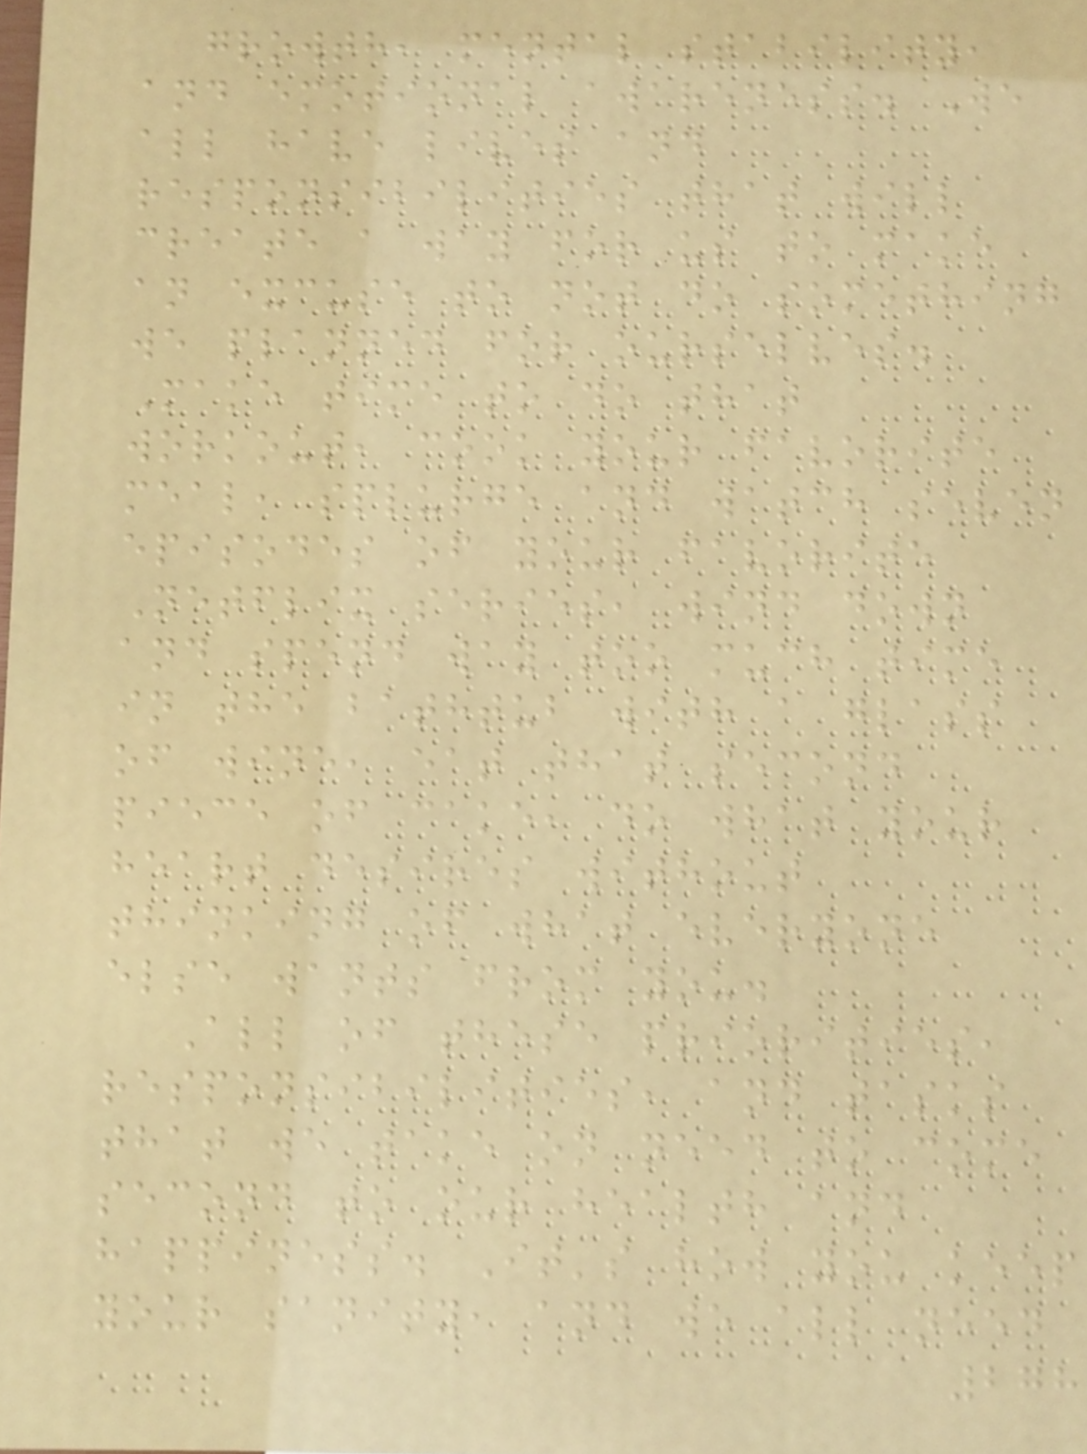growth, mental stability,
and emotional awareness. We
all have lives and
responsibilities that will
create a way for us to make
an excuse to not do something
we planned for ourselves.
Make time to do that
workout, cook your favorite
meal, splurge and watch seven
episodes of your favorite
Netflix series, wind down
and spend way too much time
in the bathtub with a glass
of wine, eat that second
piece of cake, do what your
heart desires without
thinking of what everyone
else wants from you.
All of these priorities,
responsibilities, and tasks
that we take on need to come
second to our health and
happiness. It's how you keep
your sanity, and we all need
278
